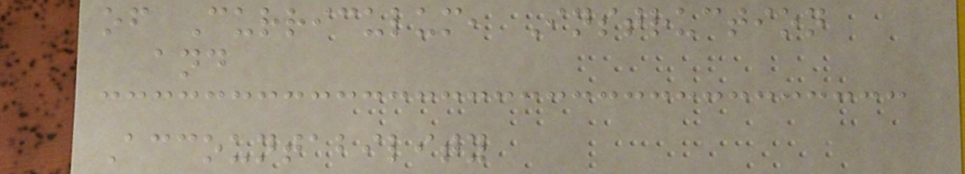of Curriculum, Instruction
and
Accountability
